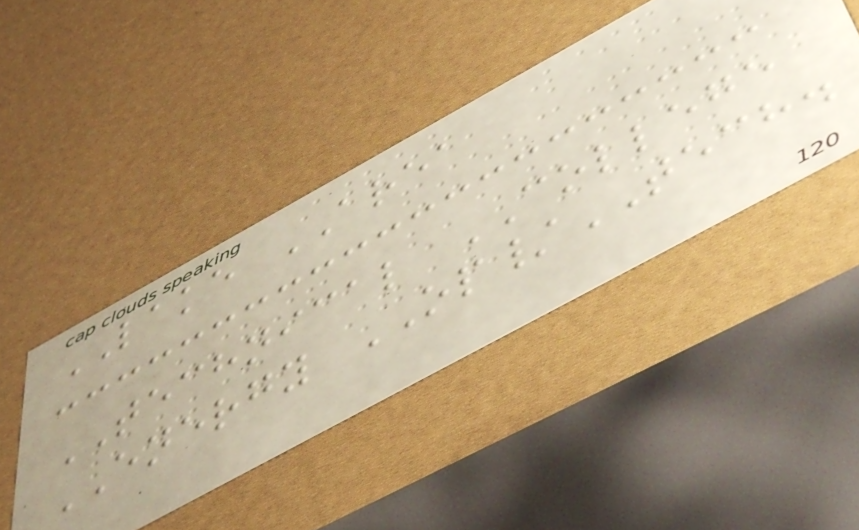LAKE AREA
TECHNICAL COLLEGE
ENERGY OP/TECH.
